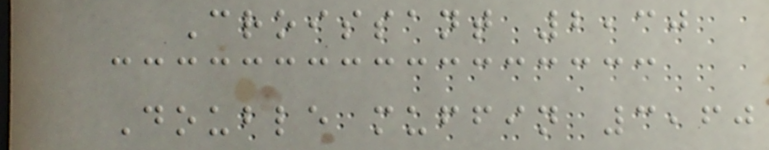Croissant 2,30
Double muffin 3,60
